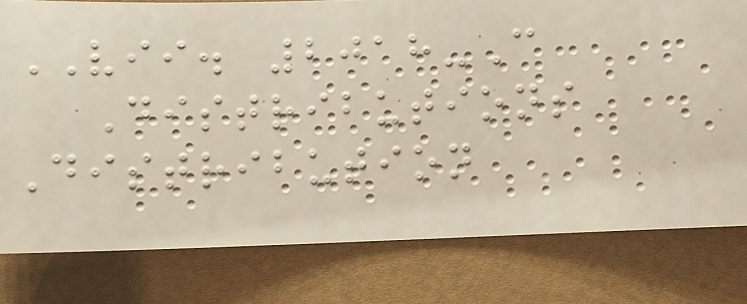VII. 2018-C
Distributions
Distribution
